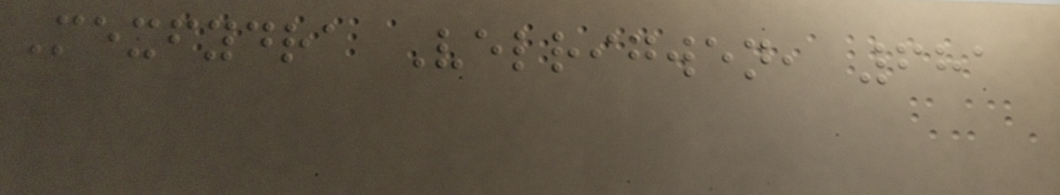Mexfydra Velrigwen, 681
